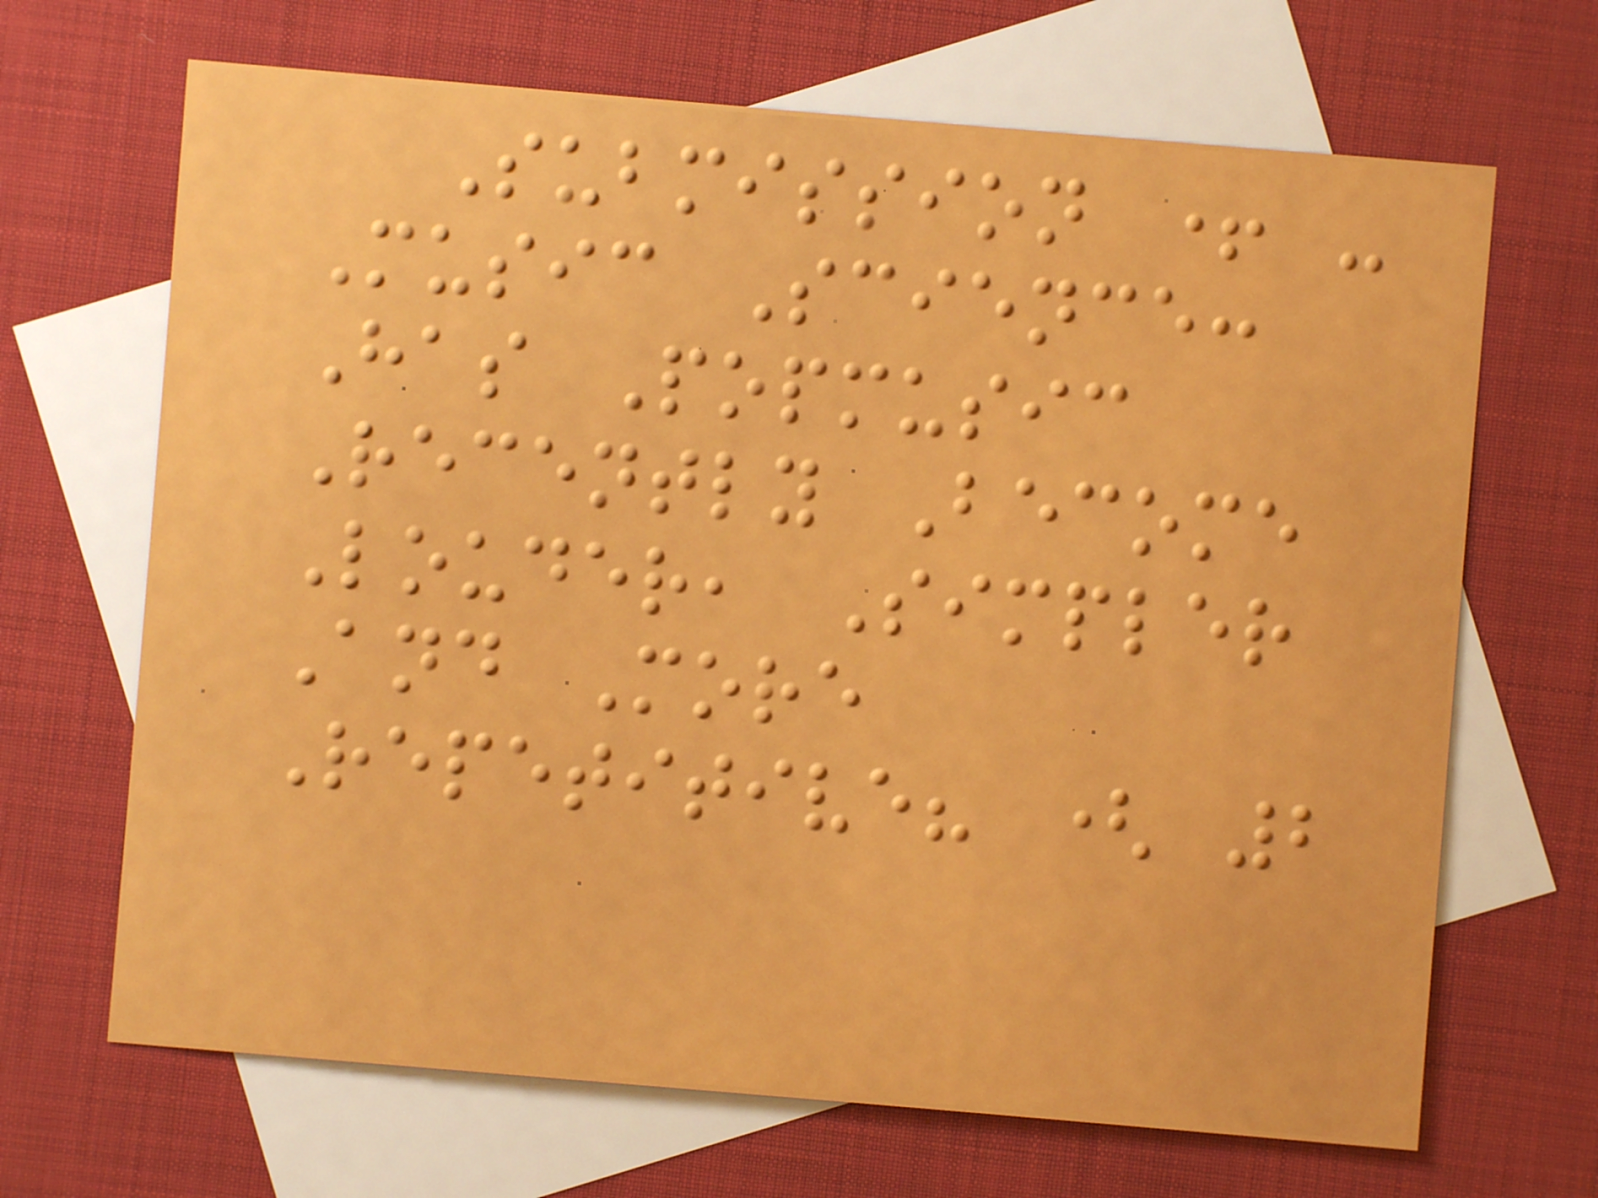Submission + -
Music Science:
Has Popmusic
Recently Become
Louder, Simpler
And More
Repetitive? ( 2
